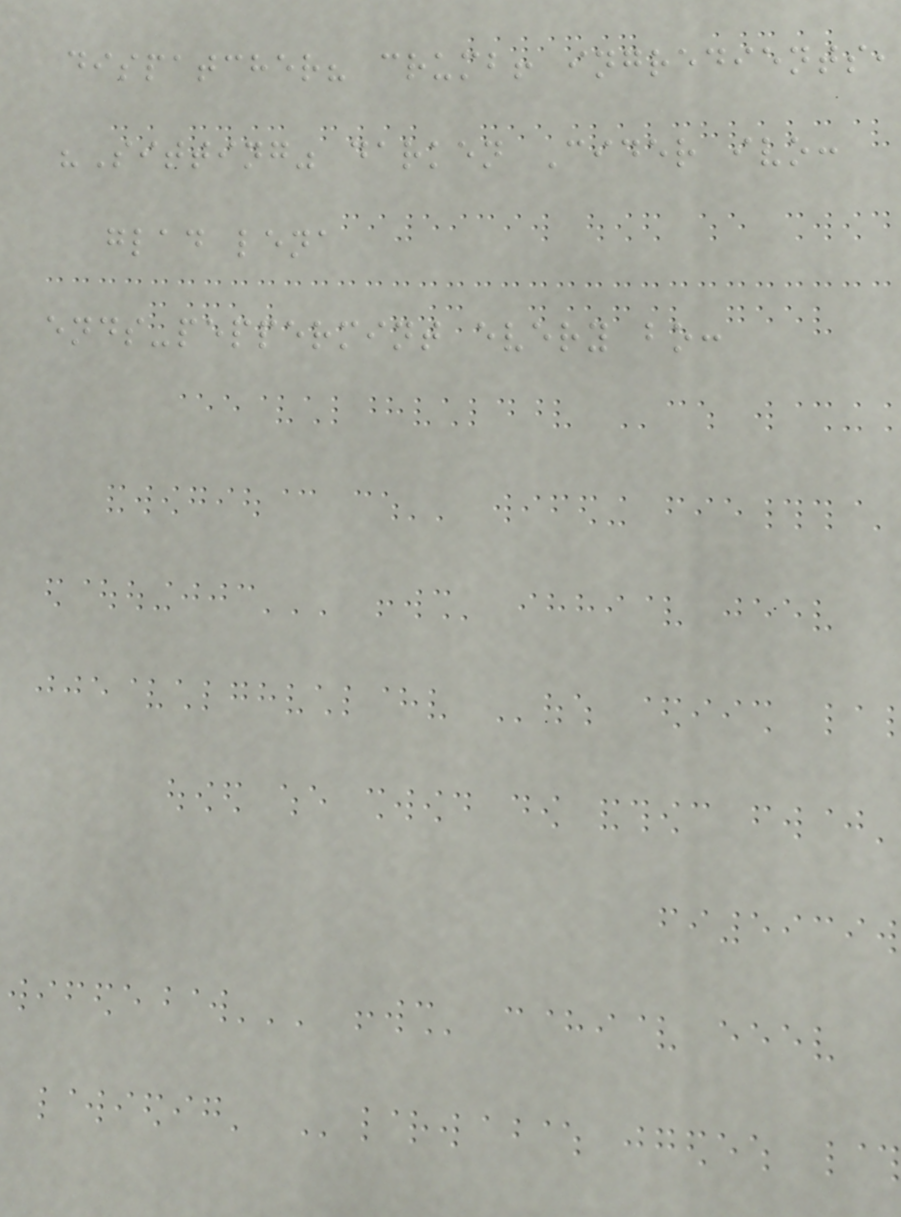dispatcher? crumb! ingredients,
"Sitting" darken Cider ivo:
glad lena
ends-peppermint every bo:
